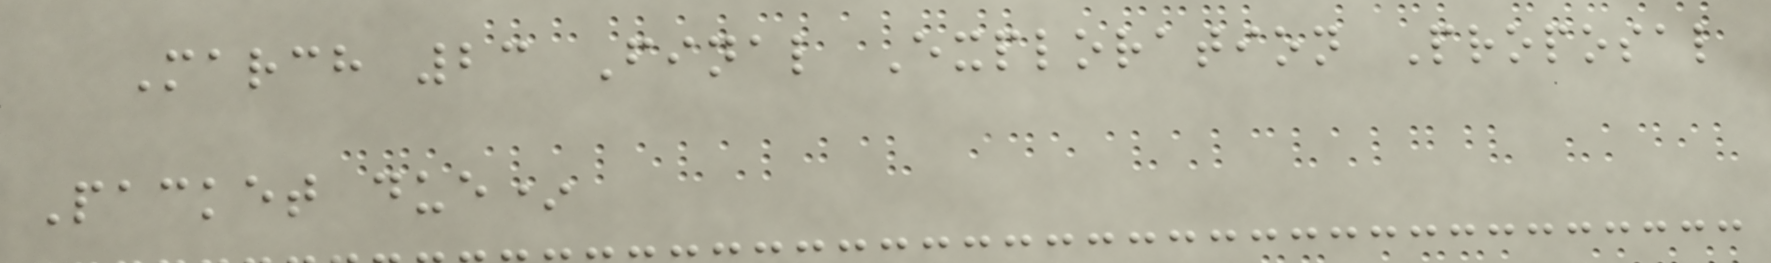March 23 Final Exploration Proposal
Packet due*
